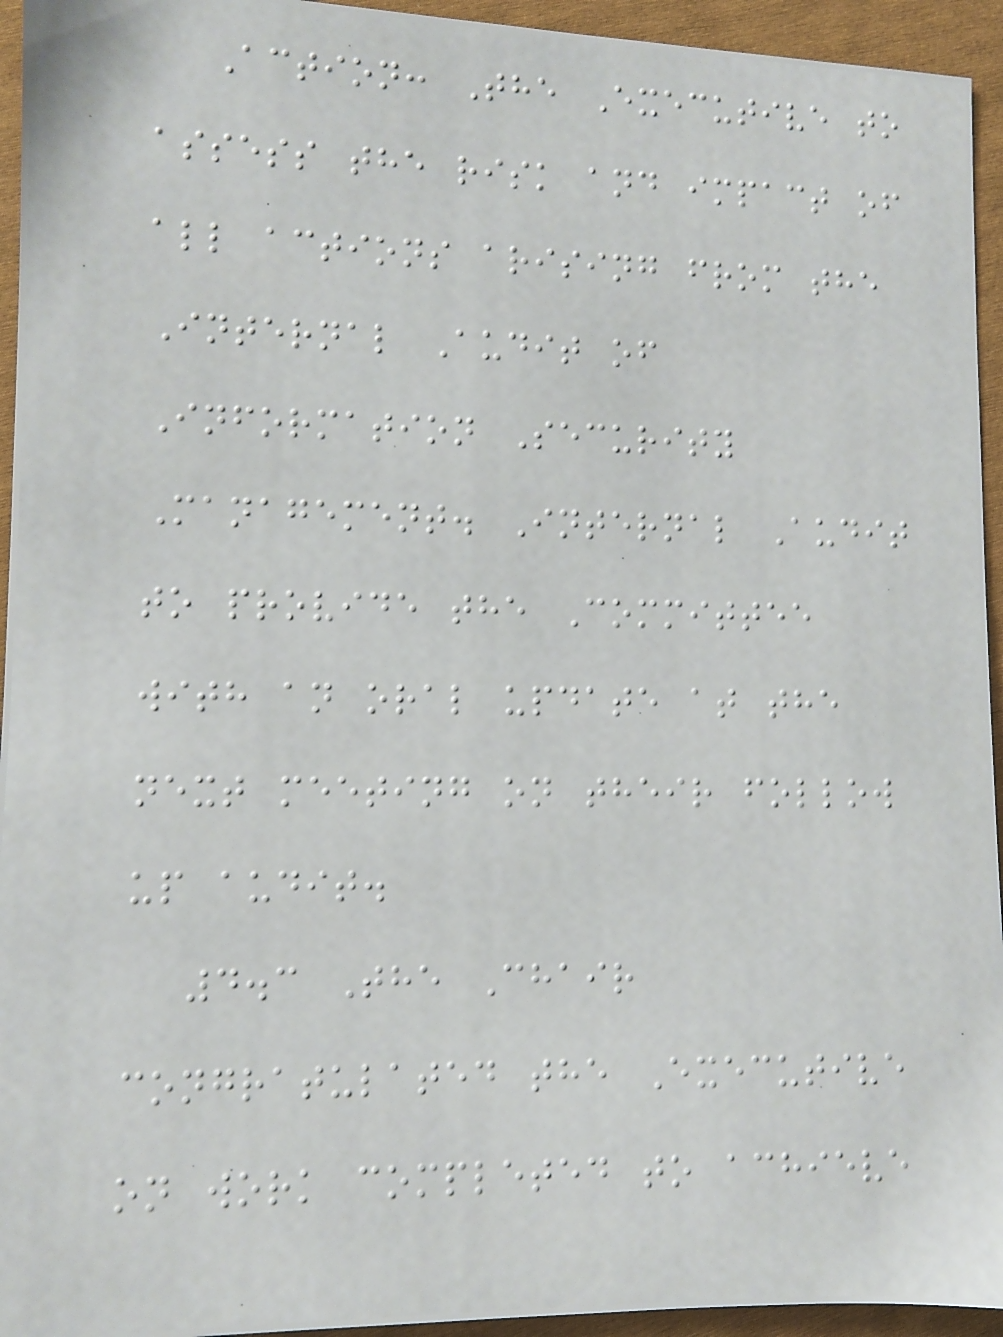Action: The Executive to
assess the risk and impact of
all actions arising from the
Internal Audit of
Information Security
Management. Internal Audit
to provide the Committee
with an oral update at the
next meeting on their follow
up audit.
4.3 The Chair
congratulated the Executive
on work completed to achieve
